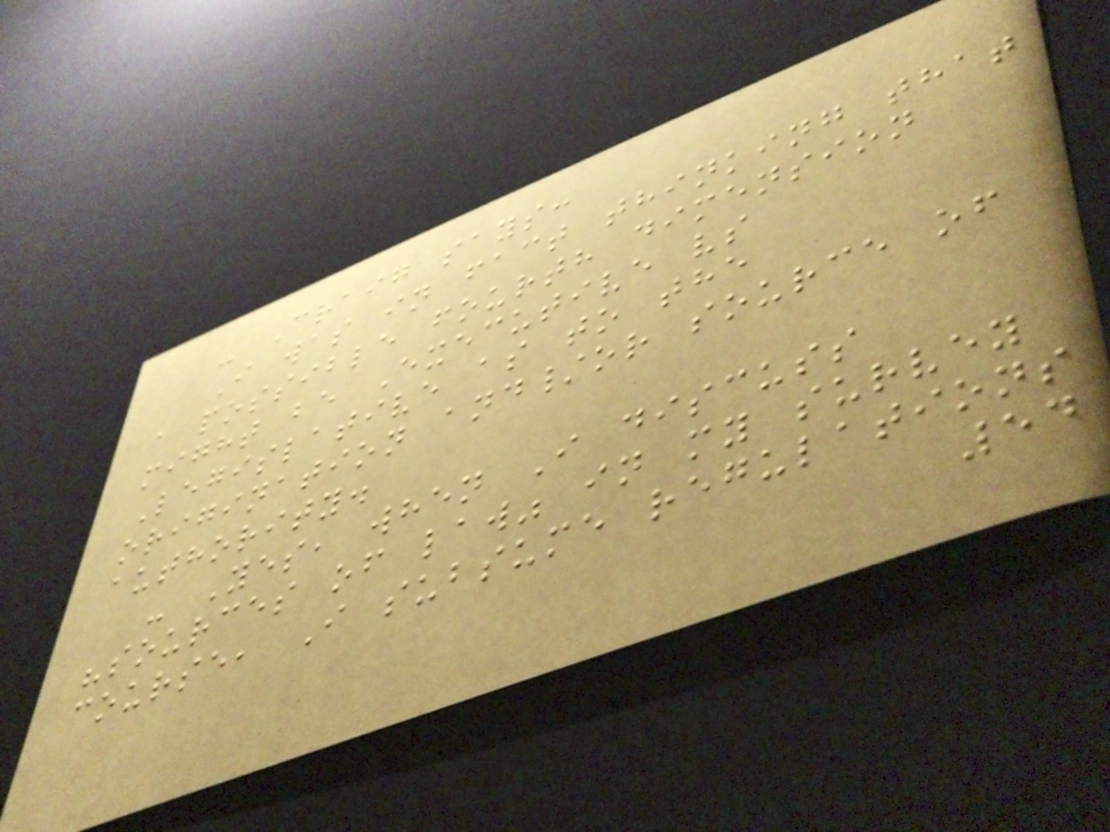- Craig says:
I was in fact thinking that
a possible fourth dimension
might be Executive vs
Legislative as to the
origination and/or source of
authority.
- Yes, when I discuss
"sources of law" in my survey
course, I subsume regulations
54
